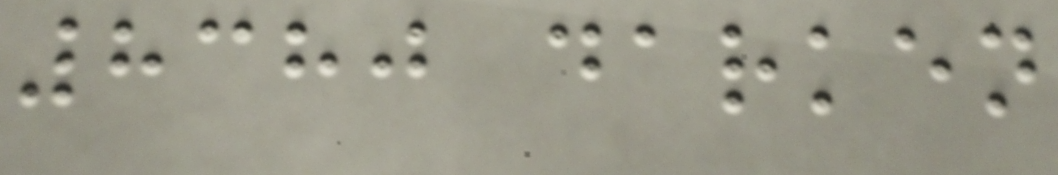8380 darken
